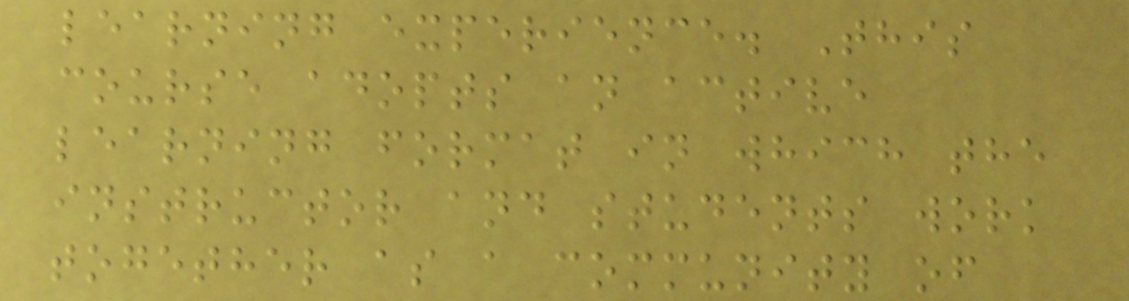learning experience. This
course adopts an active
learning format in which the
instructor and students work
together as a community of
